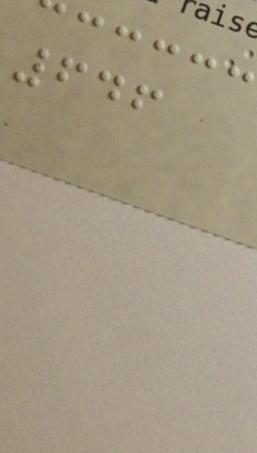646
